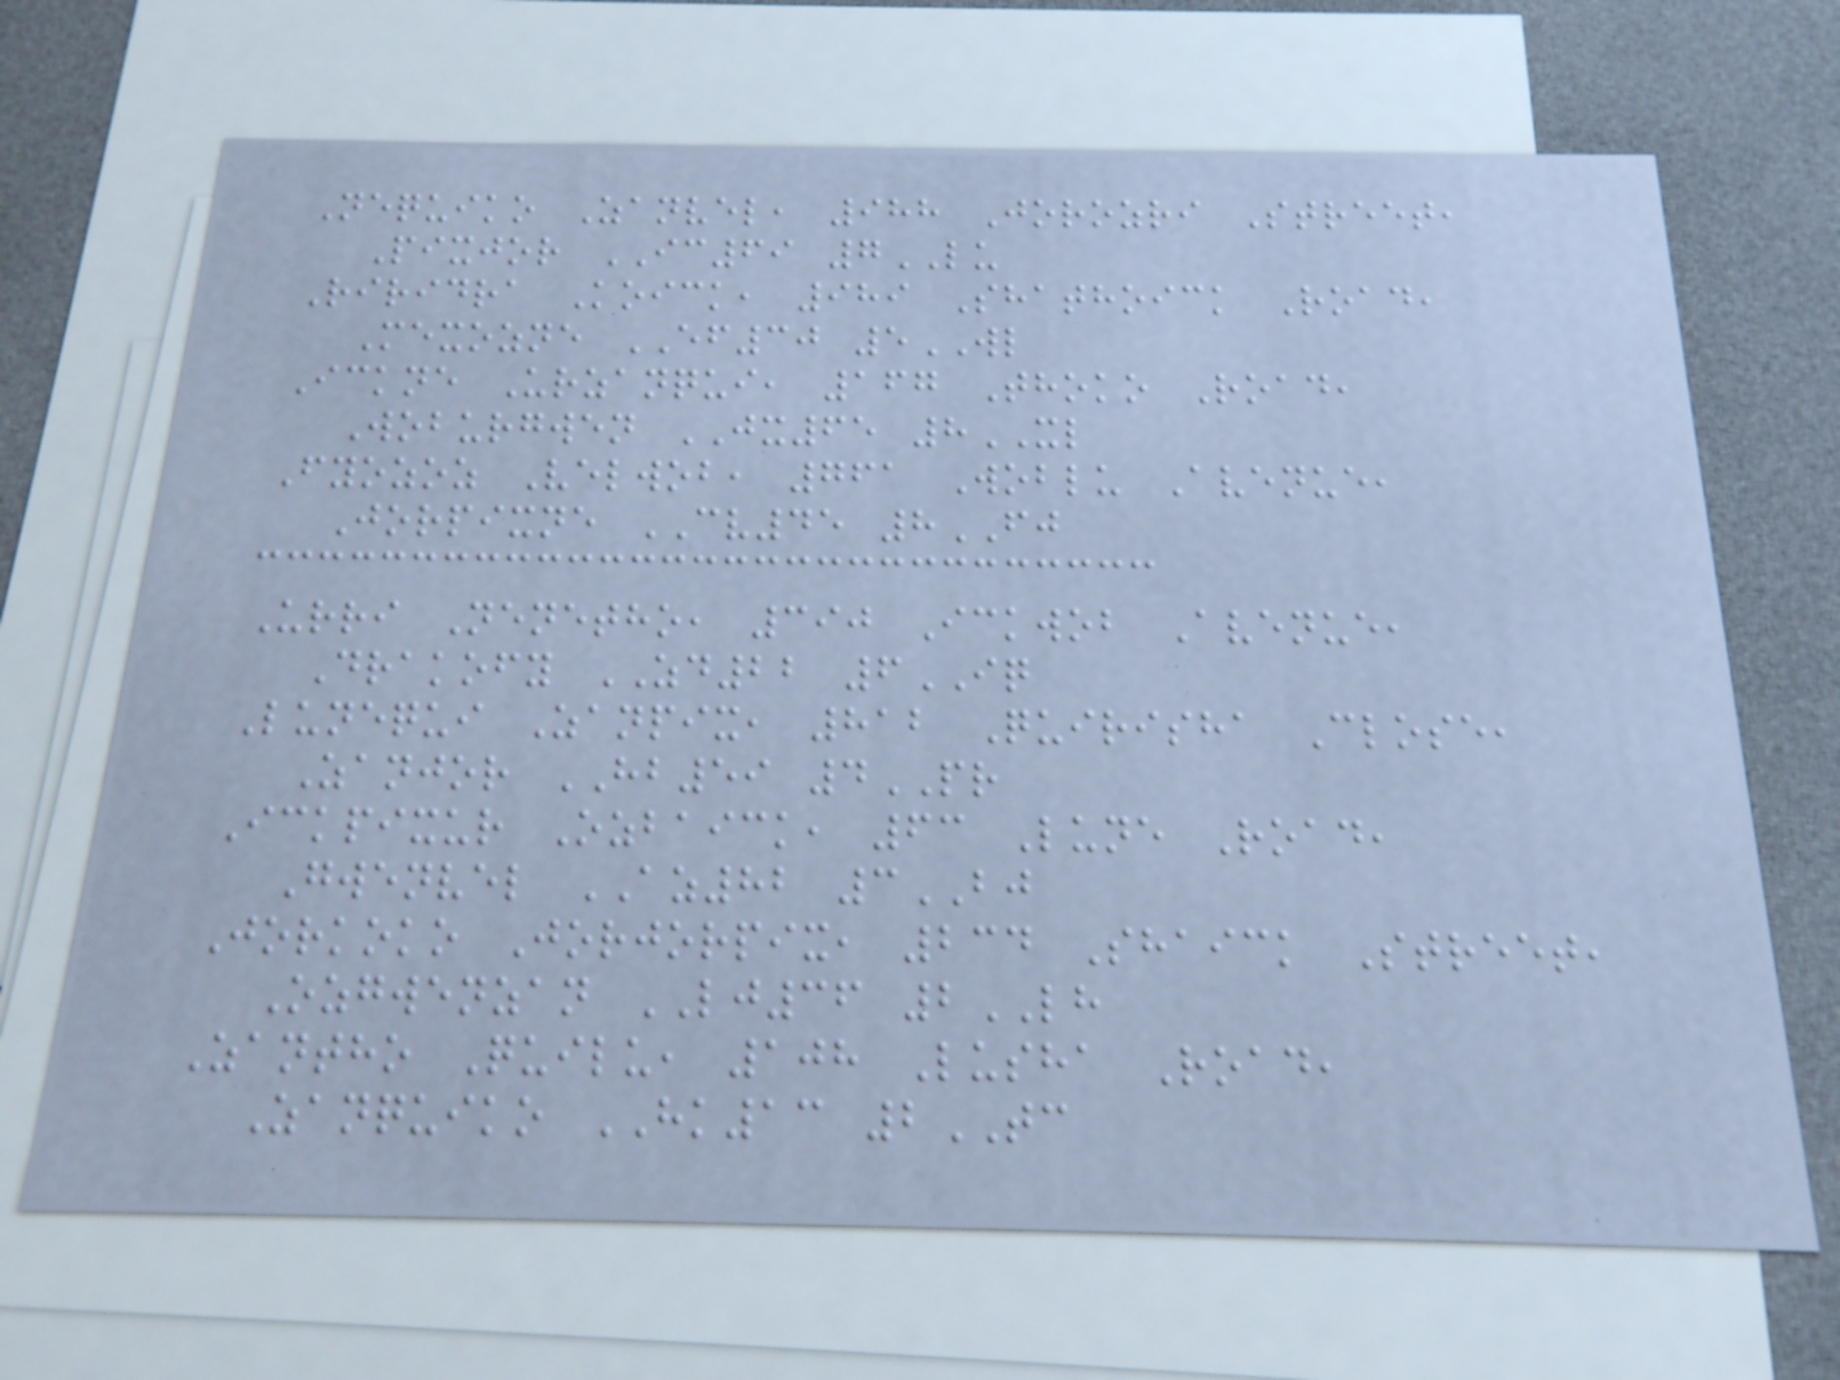Nequiko Zanvel, 988 Jorozri Street,
Pixjor IC69 7LU
Riridra Koick, 989 Shathoick Road,
Mexozne EF30 5WL
Ickne Urzanqui, 167 Thoko Road,
Woburgwen JX65 8XL
Fyozoz Velwob, 761 Woblu Avenue,
Jorpixne CV45 8FJ
Urri Nenetho, 390 Ickwob Avenue,
Drakofy ZD22 6IQ
Lunequi Zanpix, 812 Quirisha Close,
Zanjor HB59 4PR
Ickpixur Ozbaick, 63 Lune Road,
Gwenvel AZ82 3BJ
Jorkoko Jorjorpix, 234 Shaick Street,
Ozgwenzan LJ36 2LH
Zantho Quilu, 108 Lusha Road,
Zanquiko HK13 2TC
